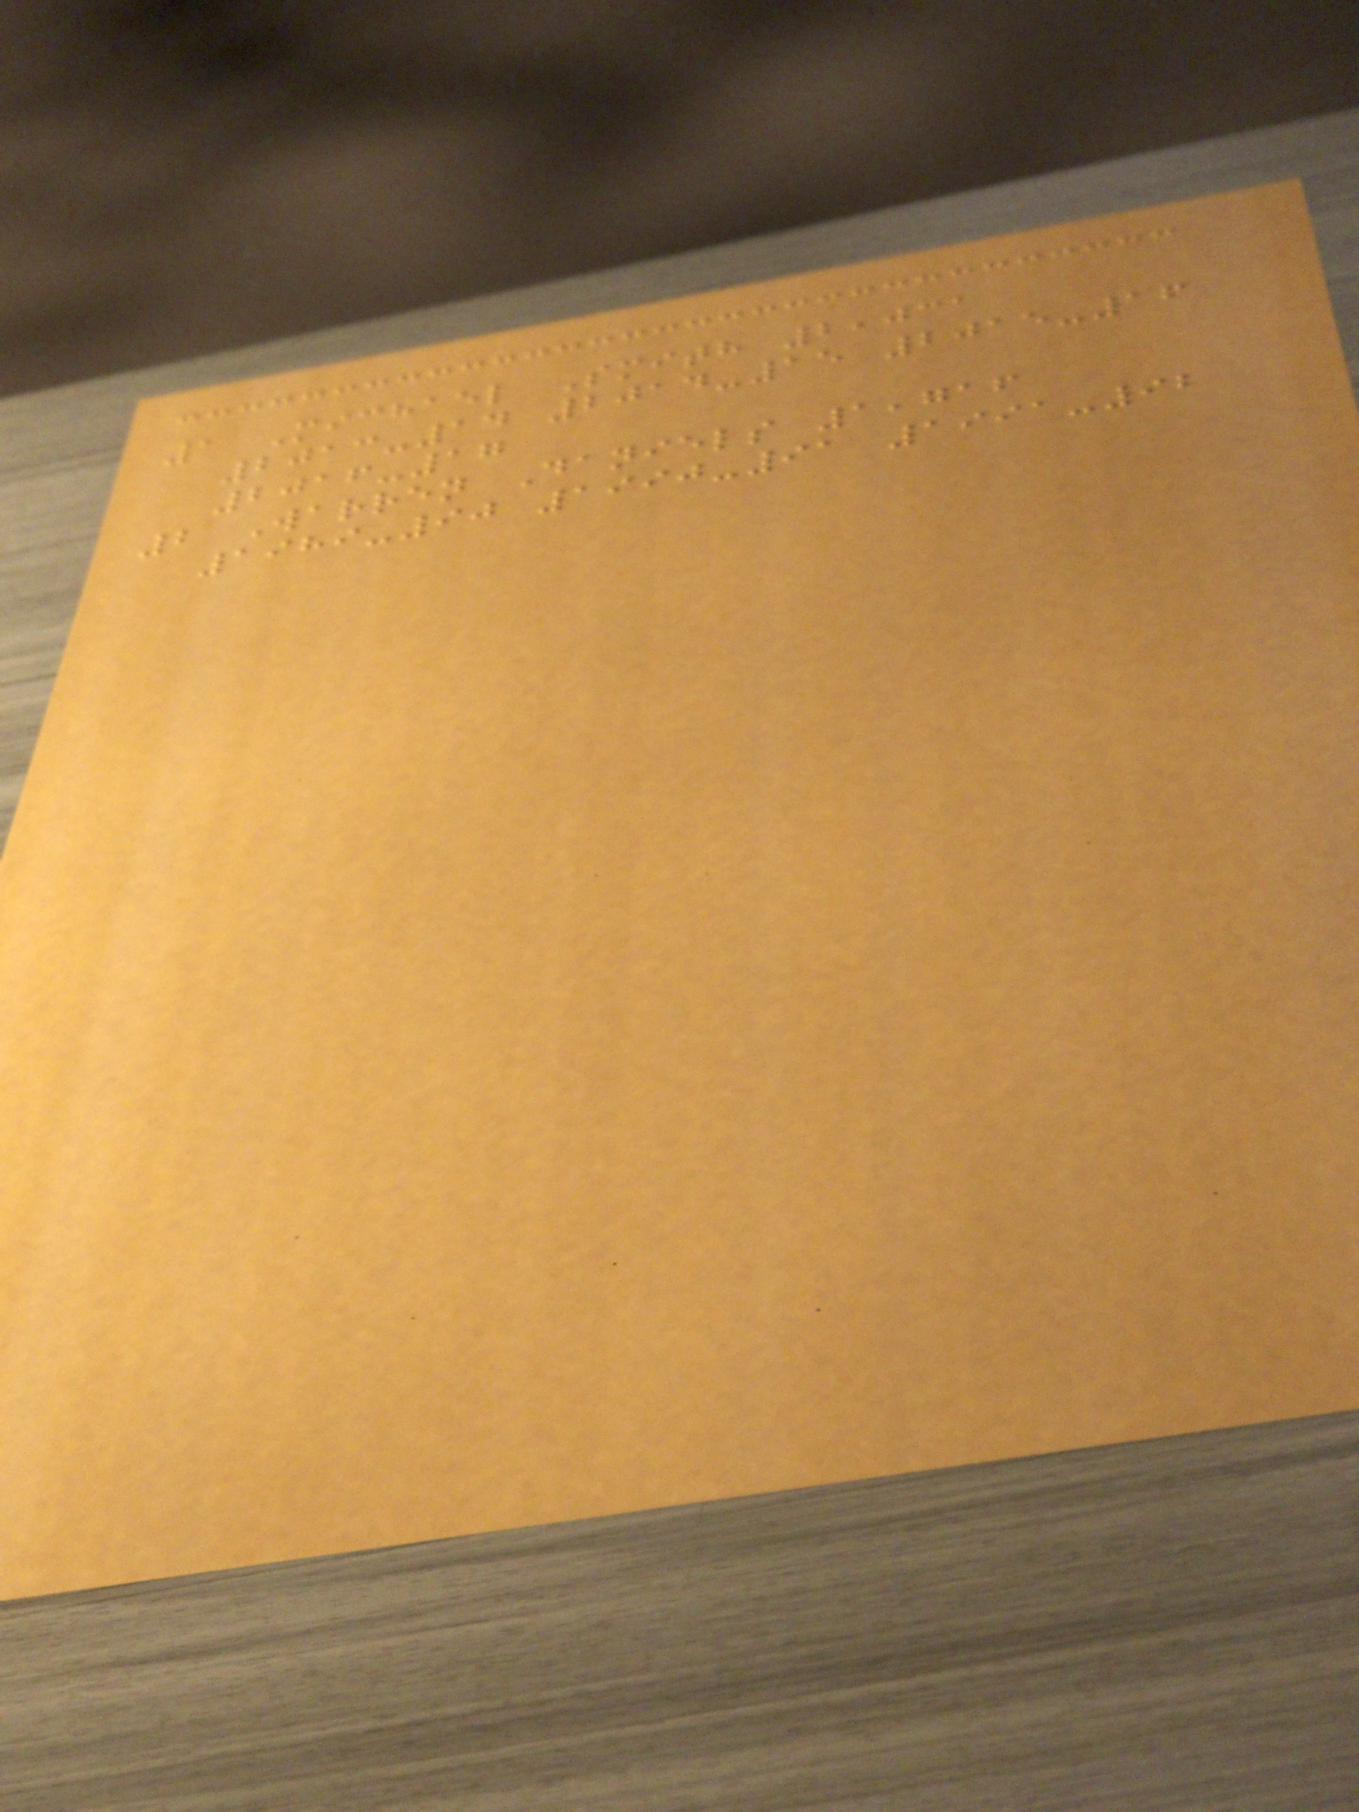1 Michael Smith 2,031
2013-14 2014-15 2015-16
2016-17
2 Warren Daniels 1,716
1989-90 1990-91 1991-92
